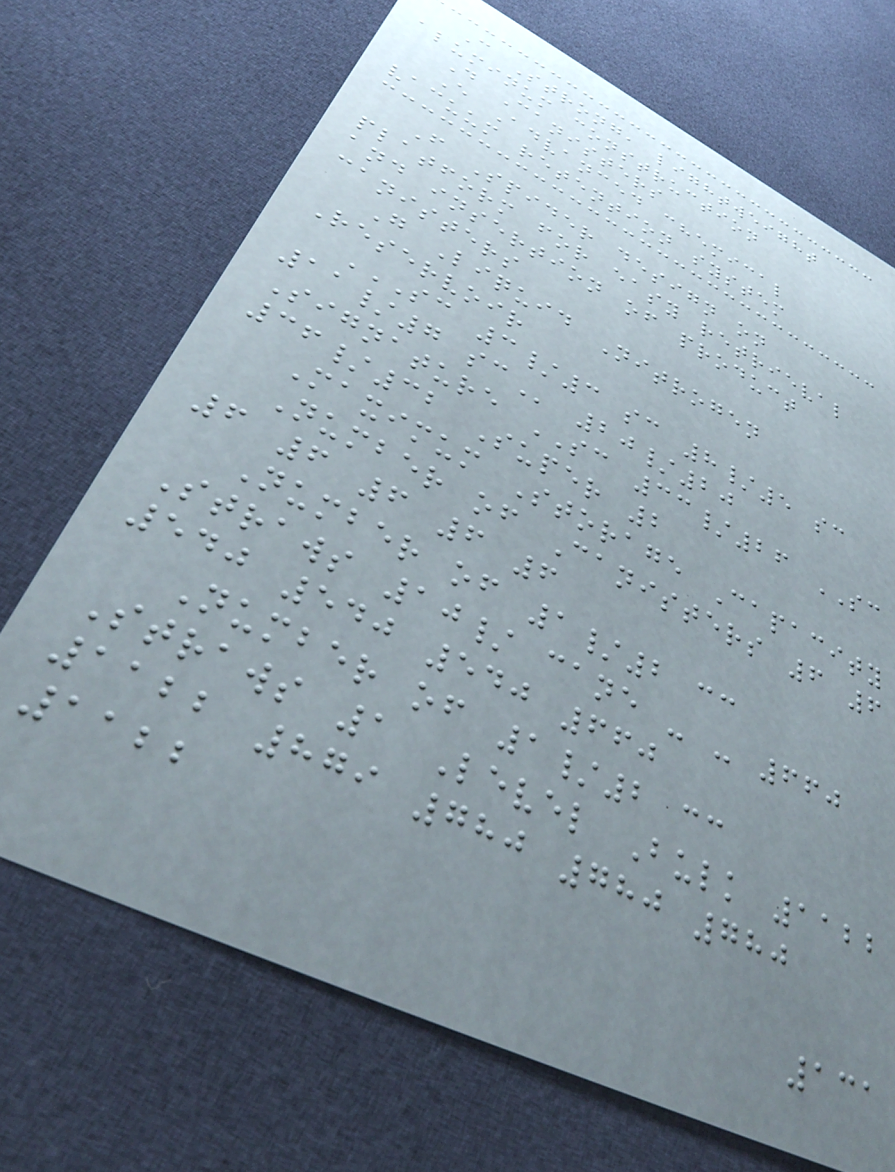C Strong, lightweight
aluminum construction
D Canisters
E Advanced chemical
vacuum retention system
F Spider design on
platform for easy retrieval
and insertion of product
canisters
G Liquid Nitrogen
Reservoir
SC 3/3 SC 8/5 SC
11/7 SC 20/20
Signature SC 33/26 SC
36/32 Super 2
Maximum Storage Capacity
Number of Canisters 6 6
6 6 6 6 6
Number of 1/2 cc
Straws 10/ cane - - 660
540 540 540 660
Number of 1/2 cc
Straws 1 Level Bulk 1122
1122 879 780 780 780
1122
131
